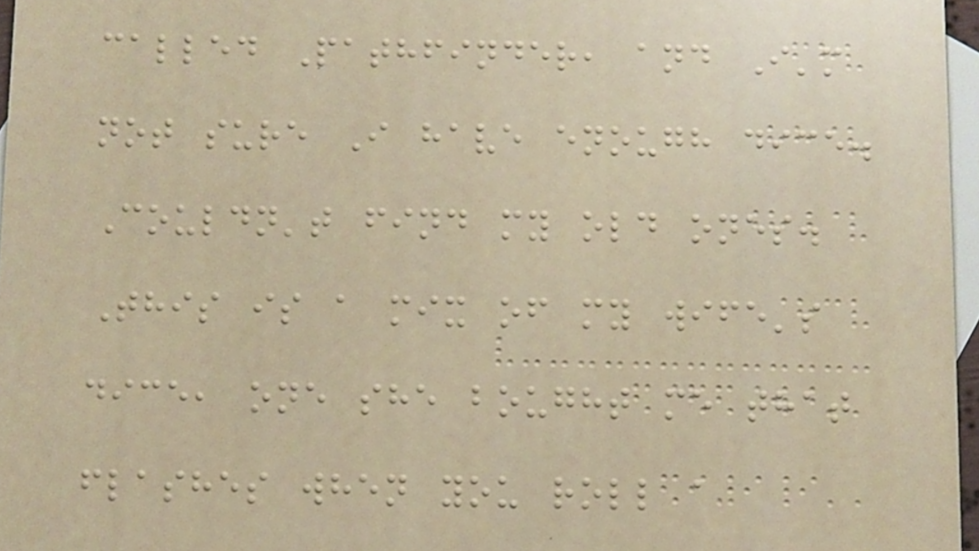called Pathfinder, and I'm
not sure I have enough dice.
Couldn't find my old ones.
This is a mix of my wife's
dice, one she bought me that
flashes when you roll a
